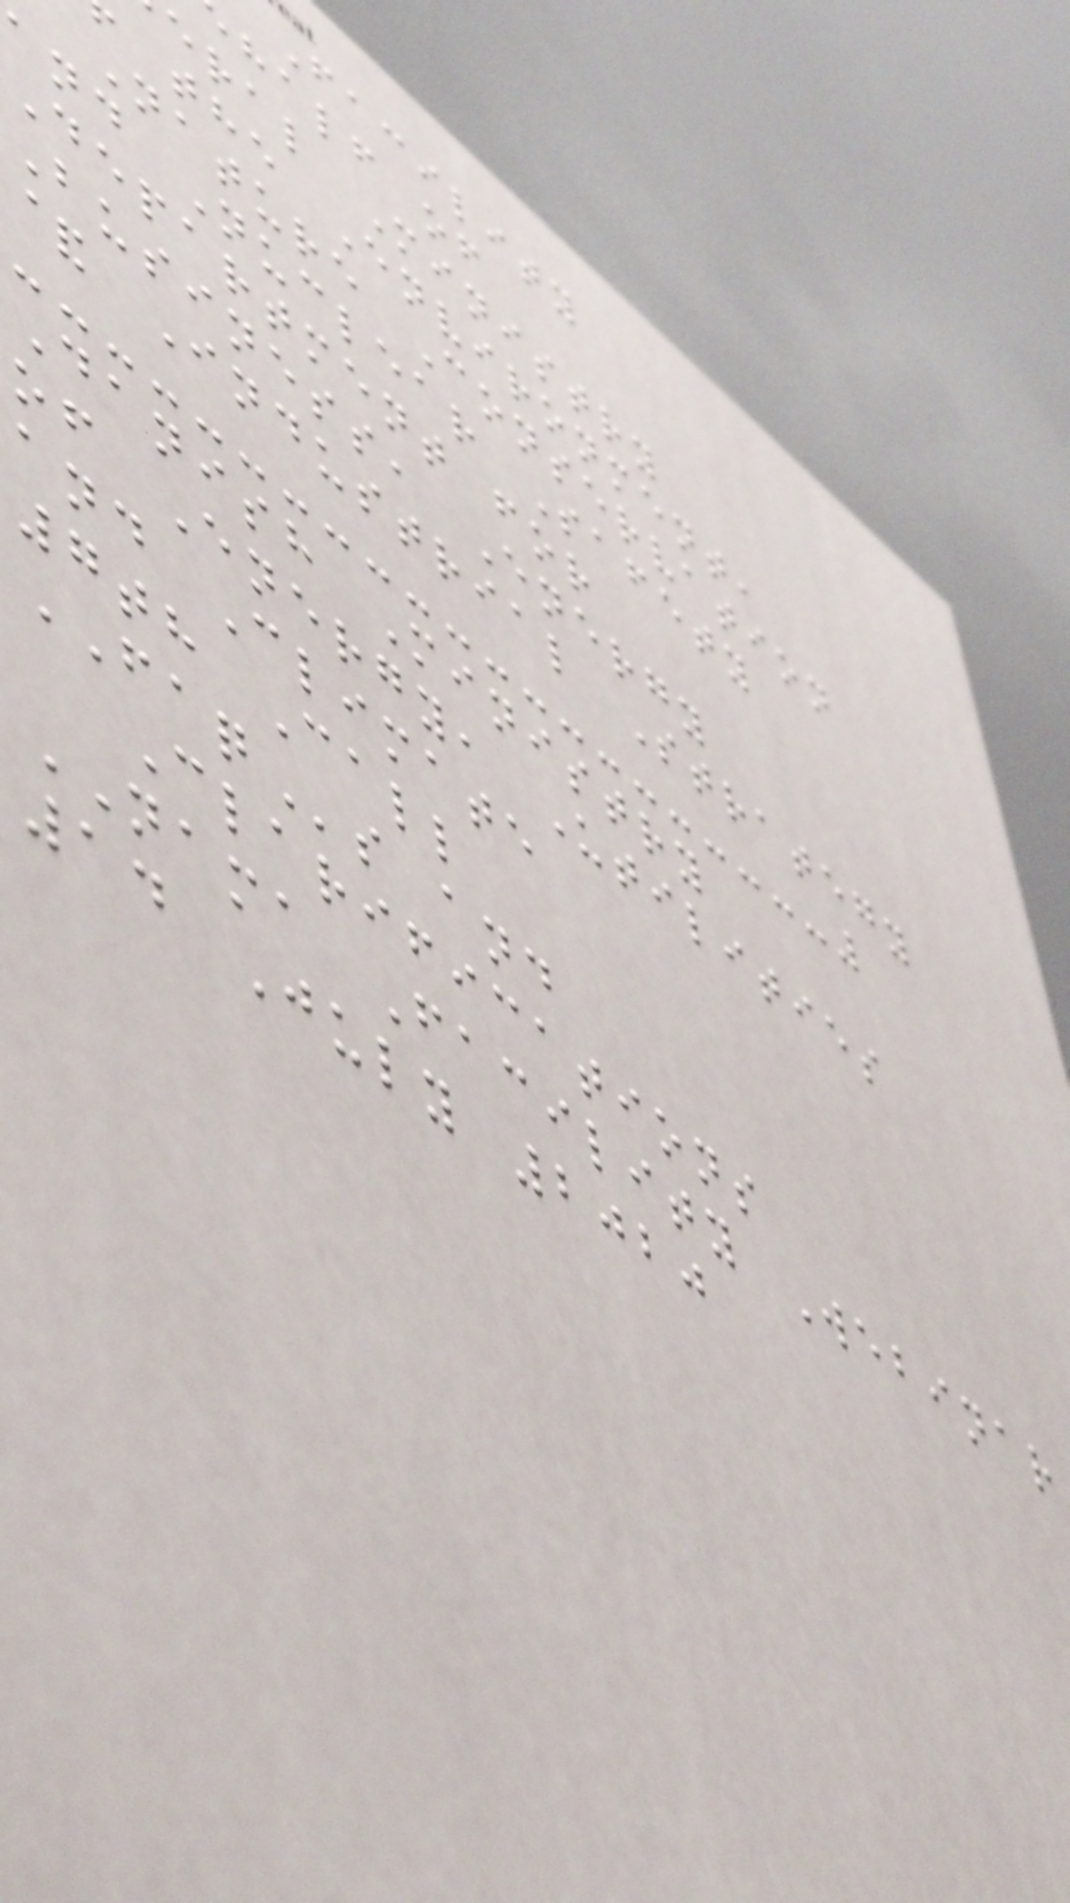Facility
half of
eral Ministry
the Environment,
Nature Conservation
and Nuclear Safety
Department for
Business, Energy
& Industrial Strategy
Danish Ministry
of Energy, Utilities
and Climate
7th Call
FAQs and
Clarifications
NAMA Facility Webinar
14 July 2020
